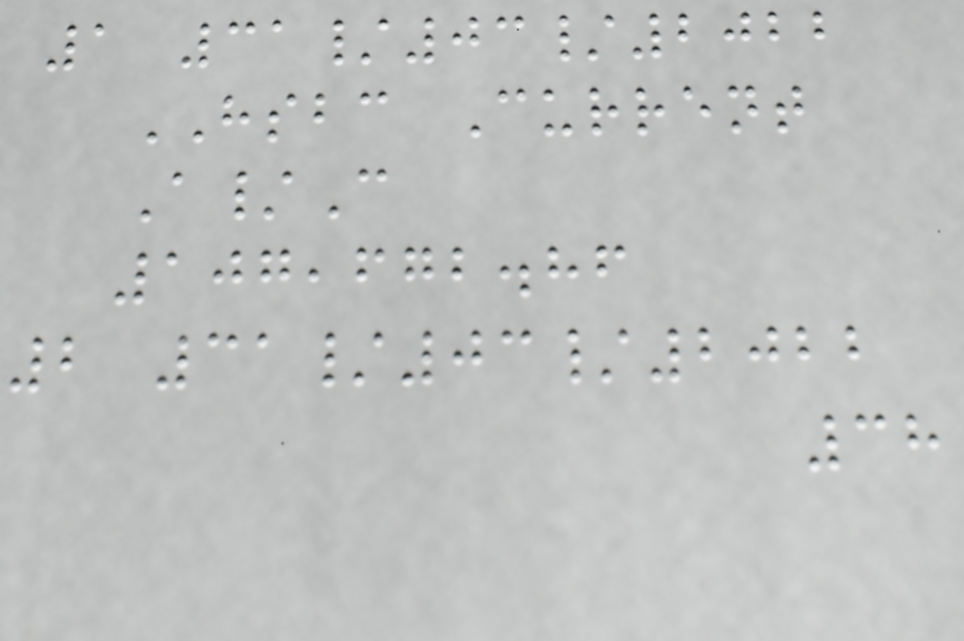1 31/03/2022
HSBC Current
A/C
107,672.86
2 31/03/2022
38
